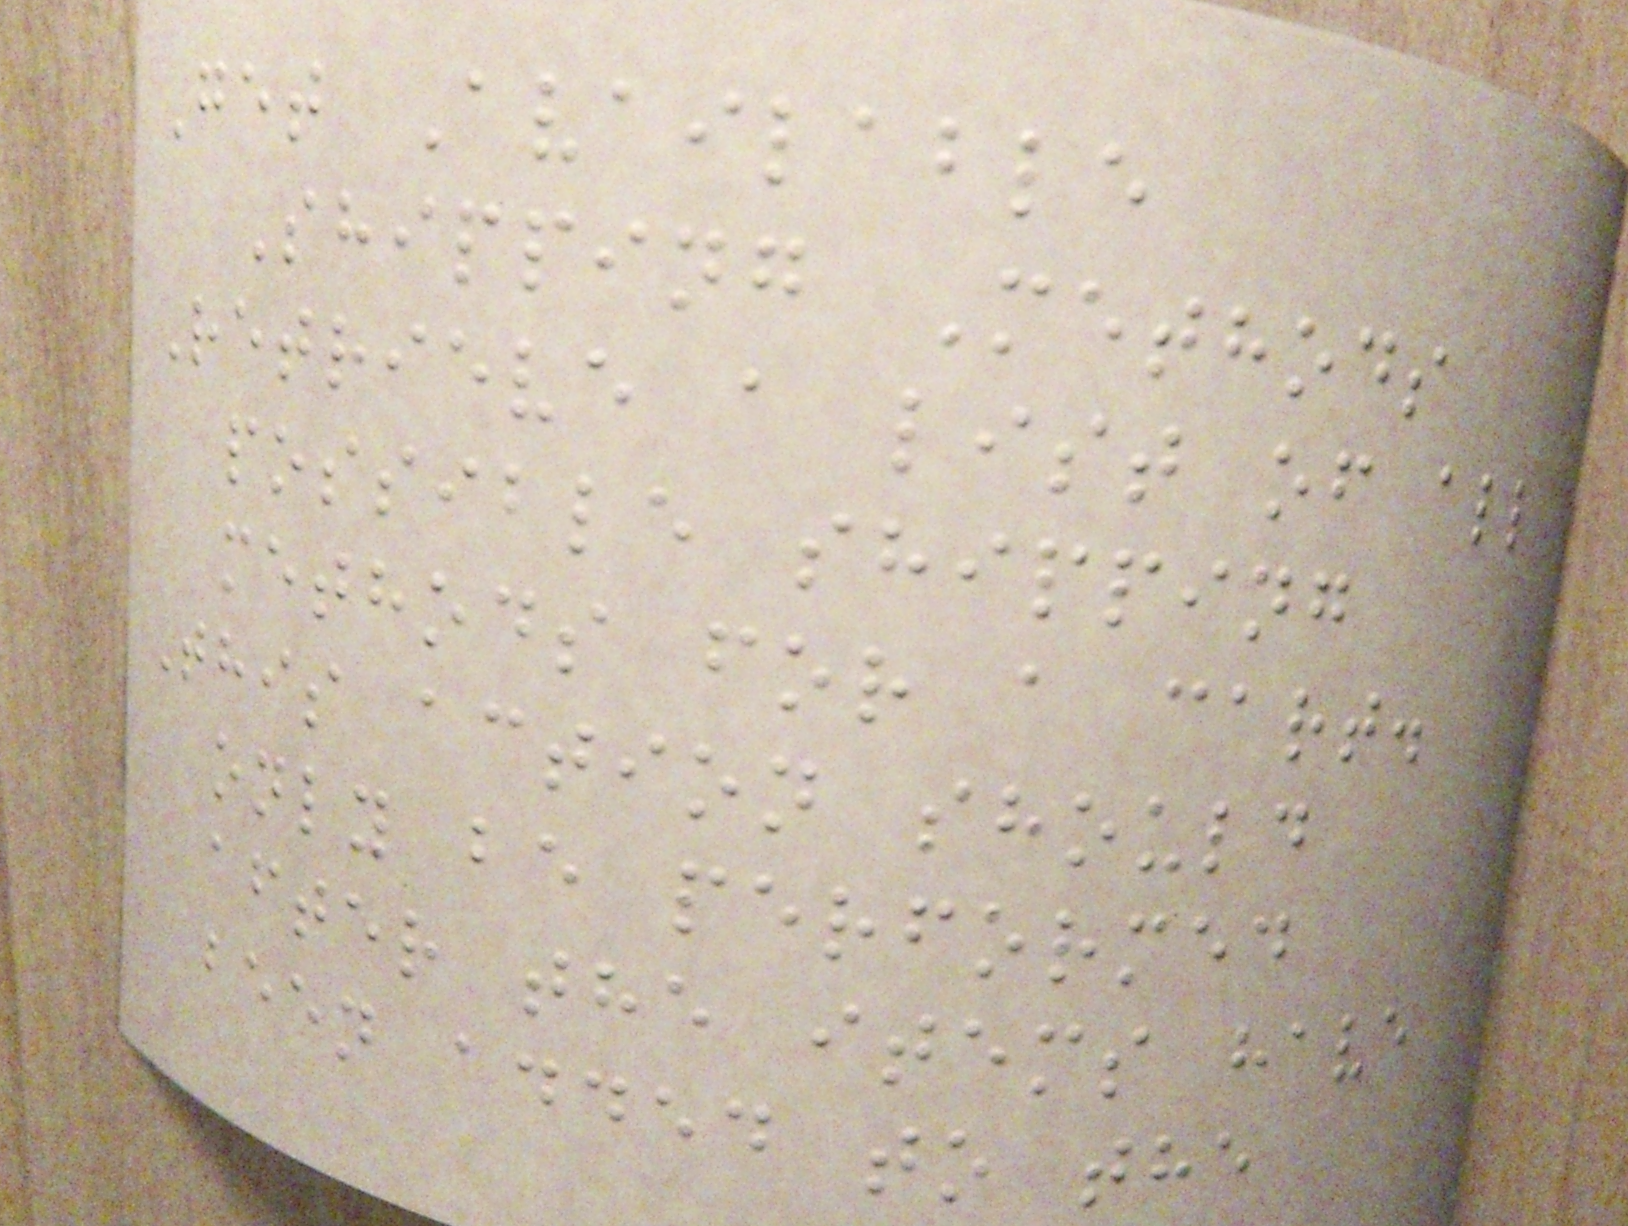Get Available
Shipping Methods
Retrieve a list of all
possible shipping
methods for a cart.
This action should
only be performed
after the items have
been added to the
